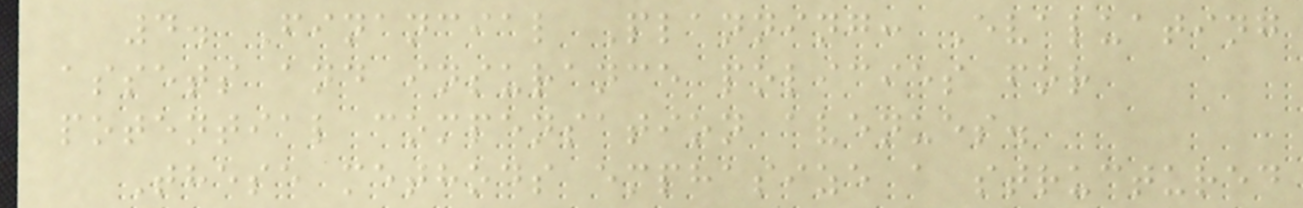4. Financial Planning: Evaluating
assets and insurance policies for
potential compensation avenues.
These methods emphasize a structured
